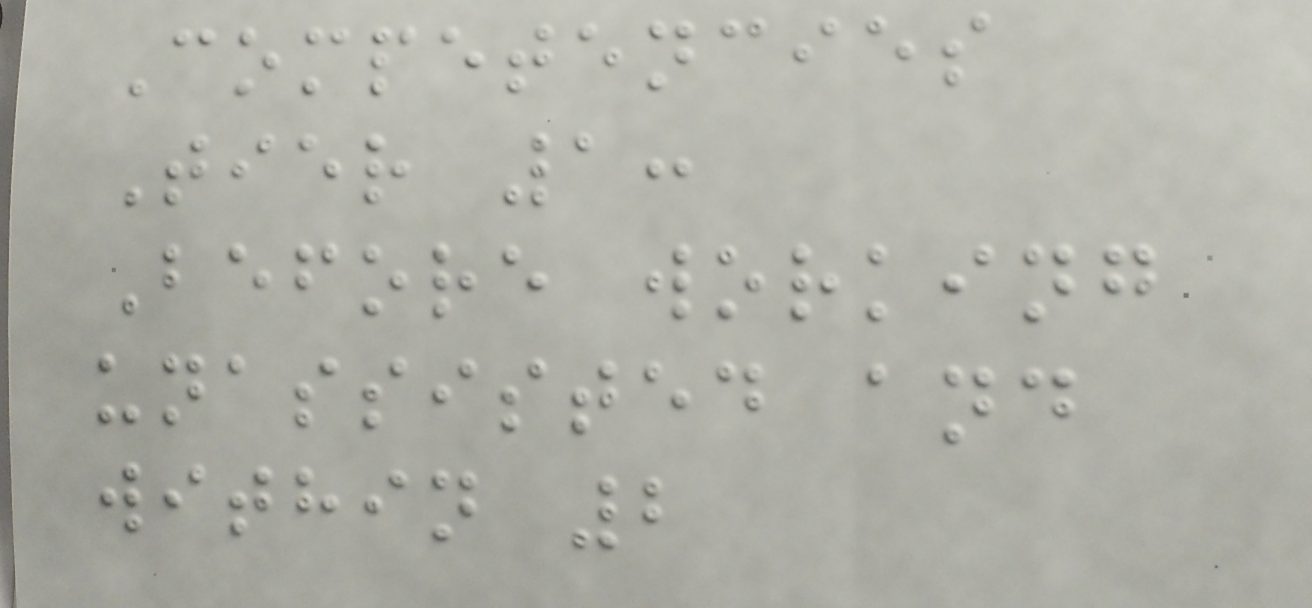Competencies
Tier 1:
Before working
unassisted and
within 2
